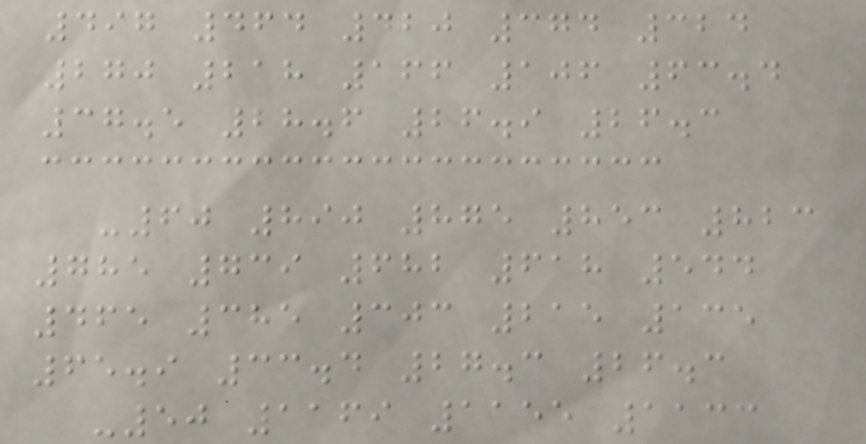497 464 420 374 324
270 218 166 106 63.4
37.5 28.6 26.9 26.3
-60 890 875 853 823
785 739 682 618 544
465 385 303 215 135
65.9 33.4 27.3 26.3
-50 1169 1155 1133
